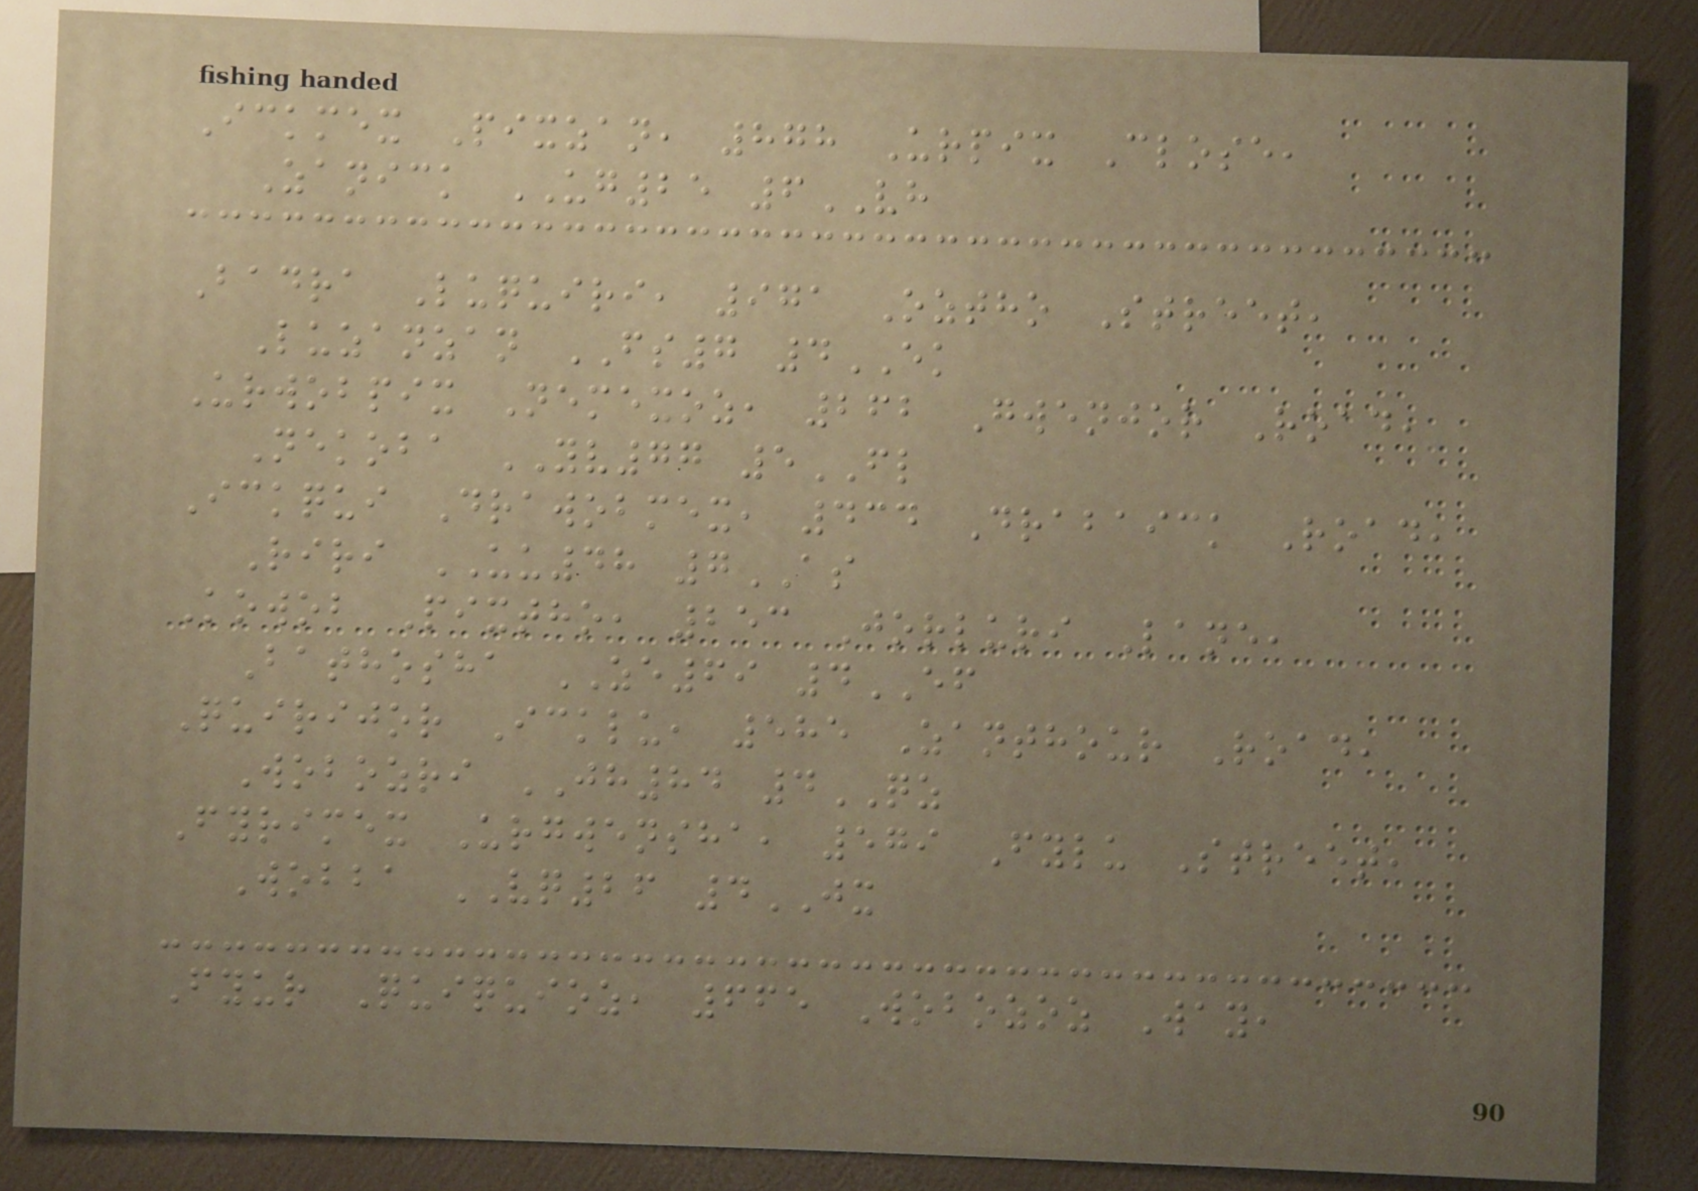Ickmex Pixzan, 878 Urpix Close,
Zanick UG25 6VH
Badra Luquiri, 971 Oztho Street,
Luzanzan FS7 4EK
Urwobpix Nemexoz, 262 Gwenjor Road,
Nekoba YV77 5FL
Ickqui Drawobmex, 434 Drabaick Road,
Riri UU48 7AS
Kowob Pixtho, 253 Jorluri Lane,
Bathosha ZE69 4EF
Quirijor Icklu, 585 Zanthour Road,
Wobozri JH84 4QZ
Fyrimex Urgwensha, 579 Fylu Street,
Wobba VQ26 4JX
Fyur Quiquioz, 665 Wobozoz Way,
